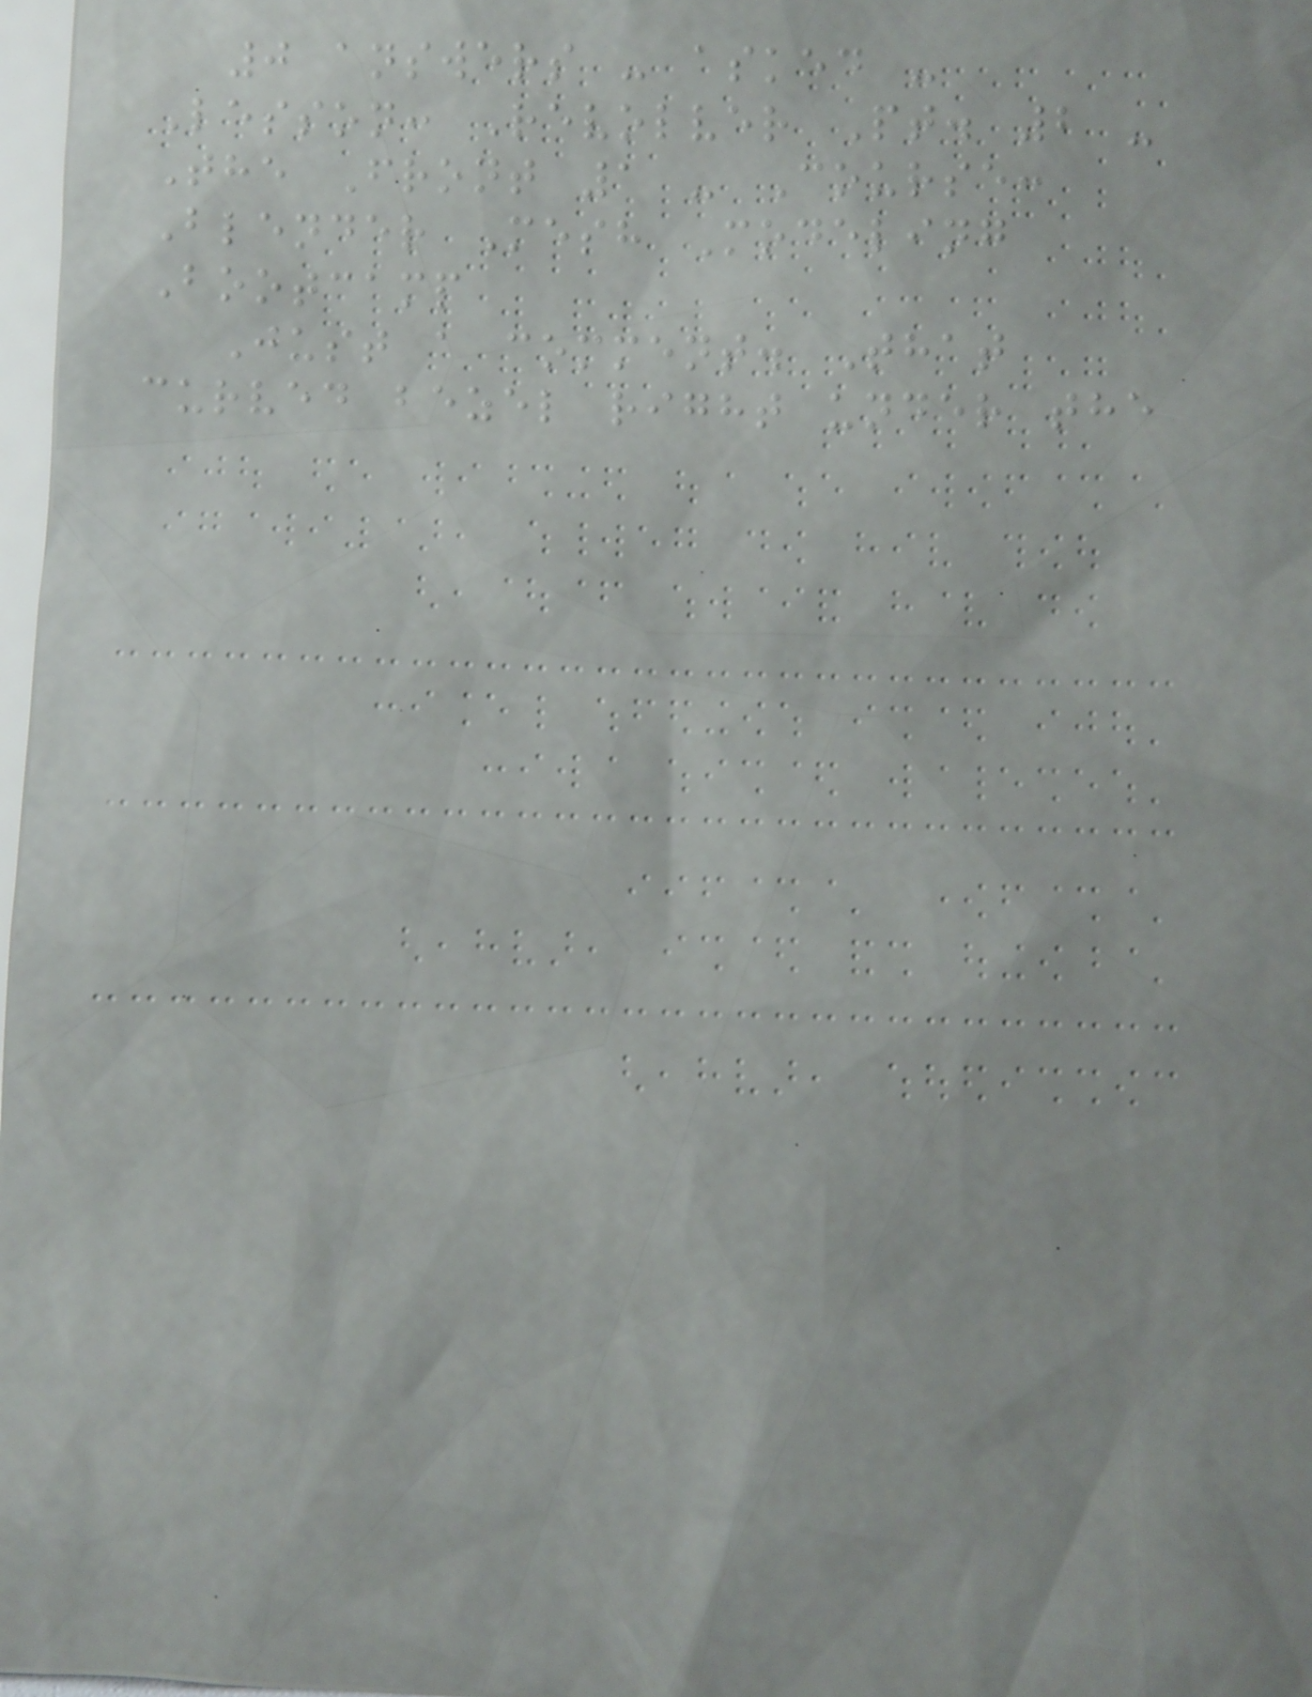0 answers - asked -
Lesson: Revolver Pt. 2 -
The Front 1 - Course:
Blender Mesh Modeling
Bootcamp
Just a comment. That
curved bezel right under the
